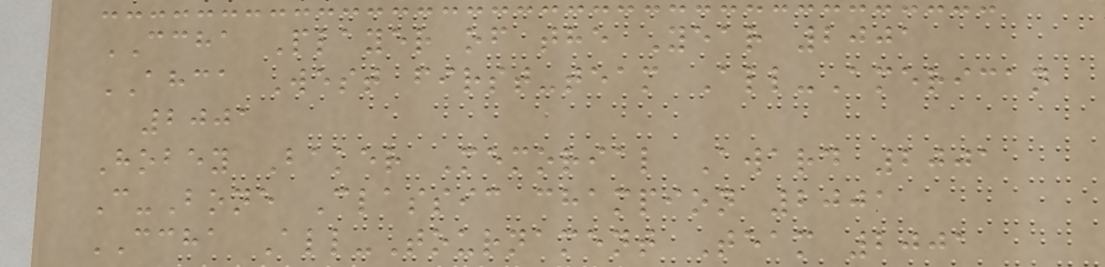CCHA Player of the Year 2001
AHCA West first-team All-American
2001
Hobey Baker Memorial Award 2001
C-Bone Classic champion 2001
CCHA All-Tournament Team 2001
